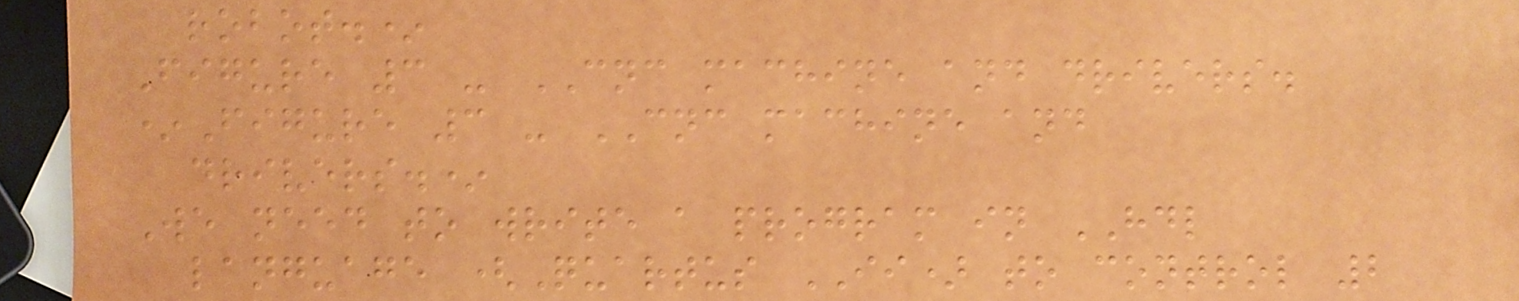robot.*
Figure 3 - CNC machine and drivers.
*Figure 3 - CNC machine and
drivers.*
We need to write a program in HDL
language (Quartus II) to control 2
